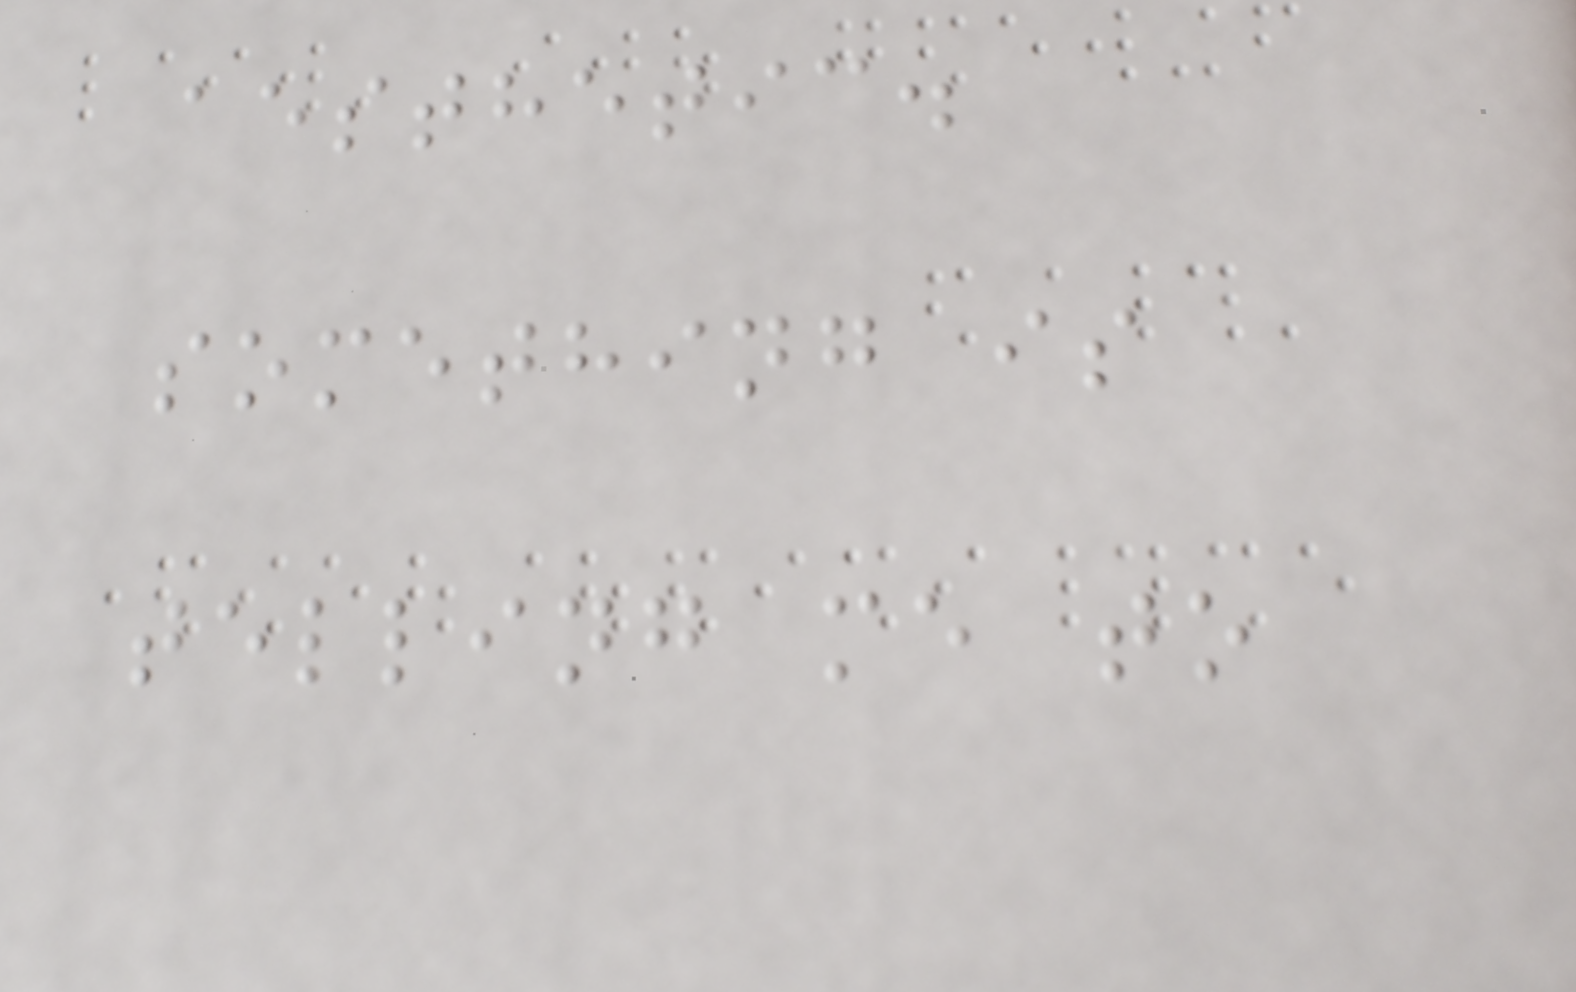aesthetic.
something is
telling me to
